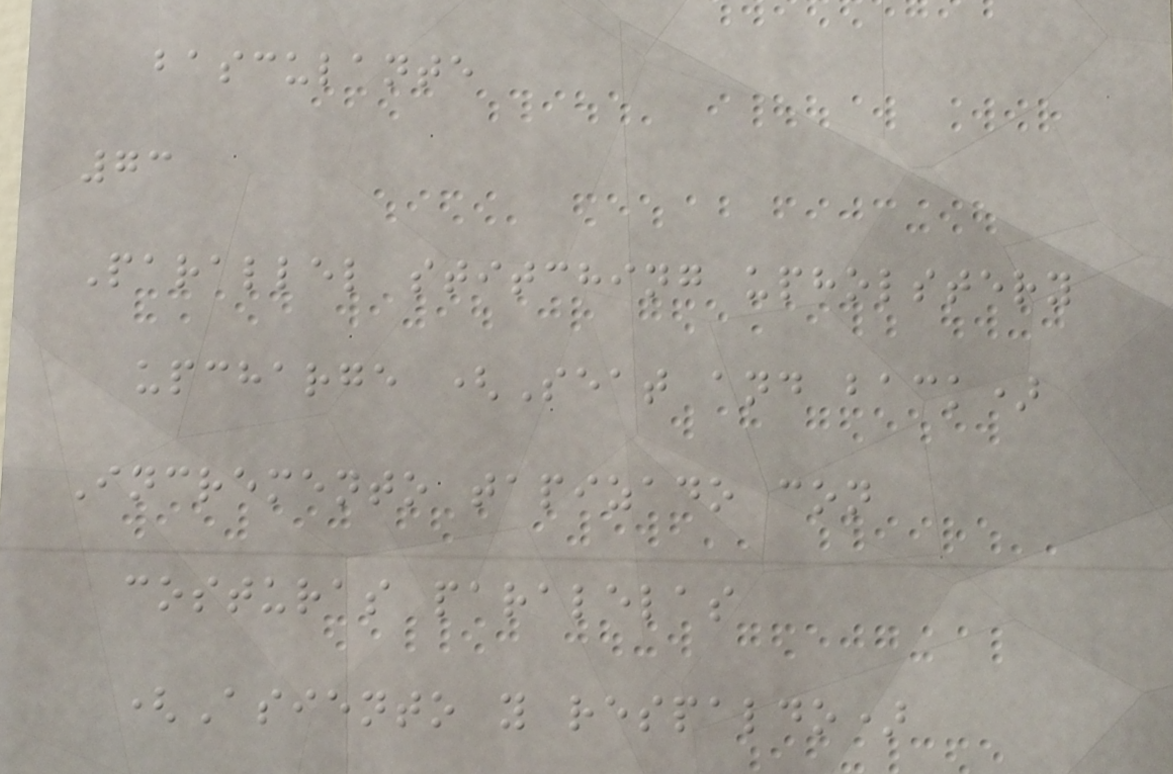basculante
73
Parallel stitching upholstery
upcharge (Seat and back)
Incremento tapizado con
costuras paralelas
(Asiento y respaldo)
